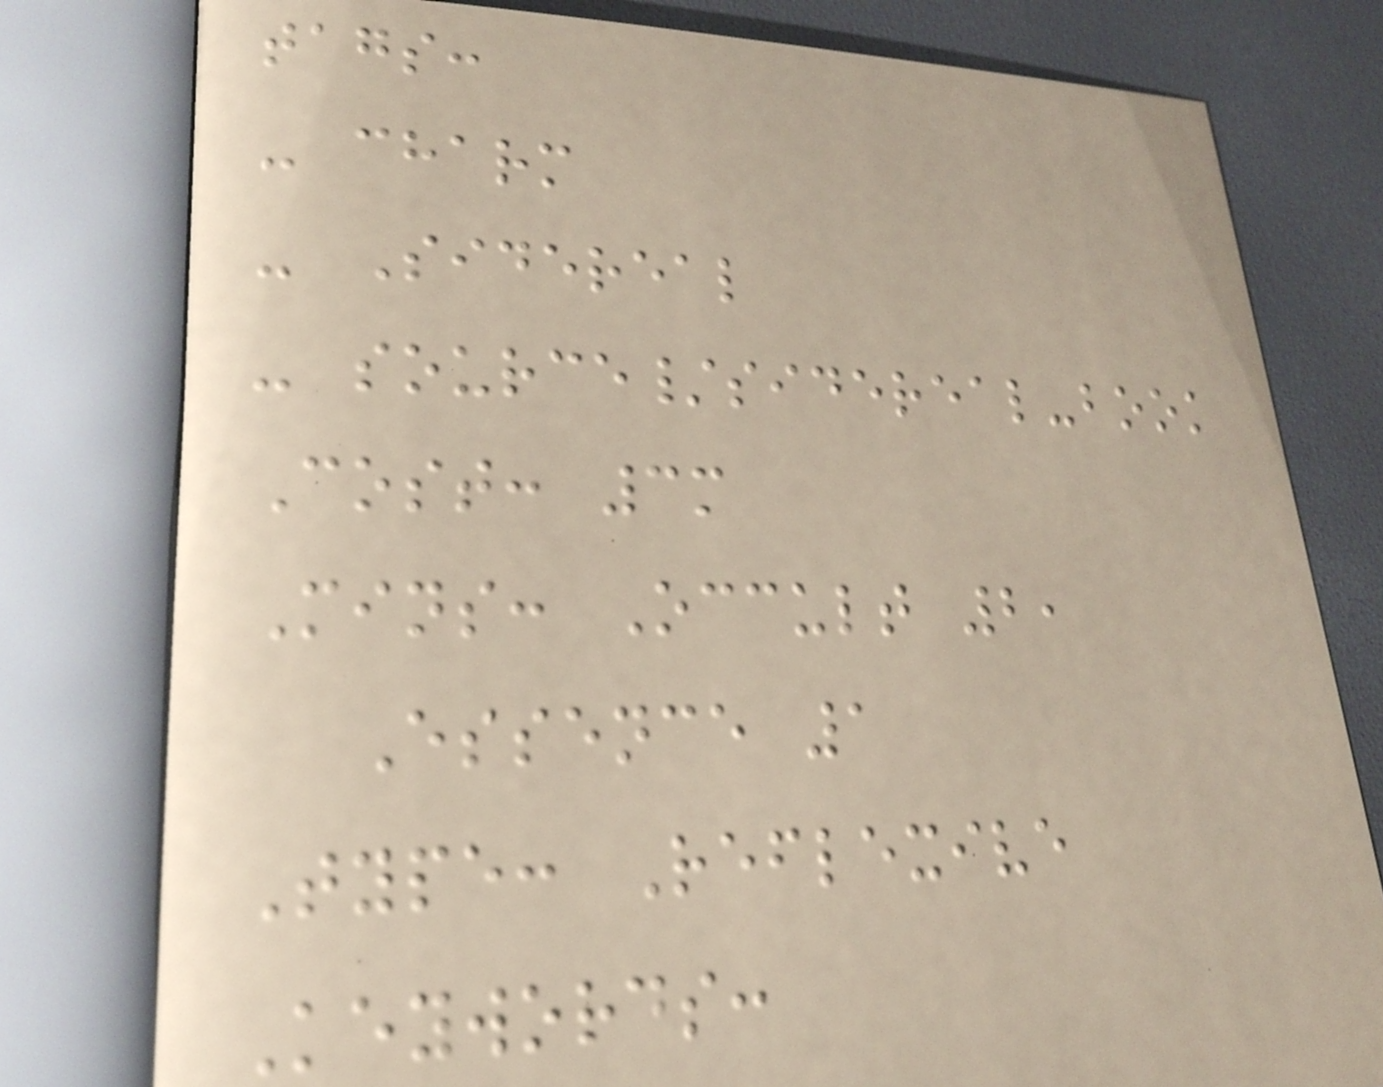tags:
- charm
- Sidereal
- source/sidereal-book
Cost: 3m
Mins: Occult 2,
Essence 1
Type: Reflexive
Keywords:
